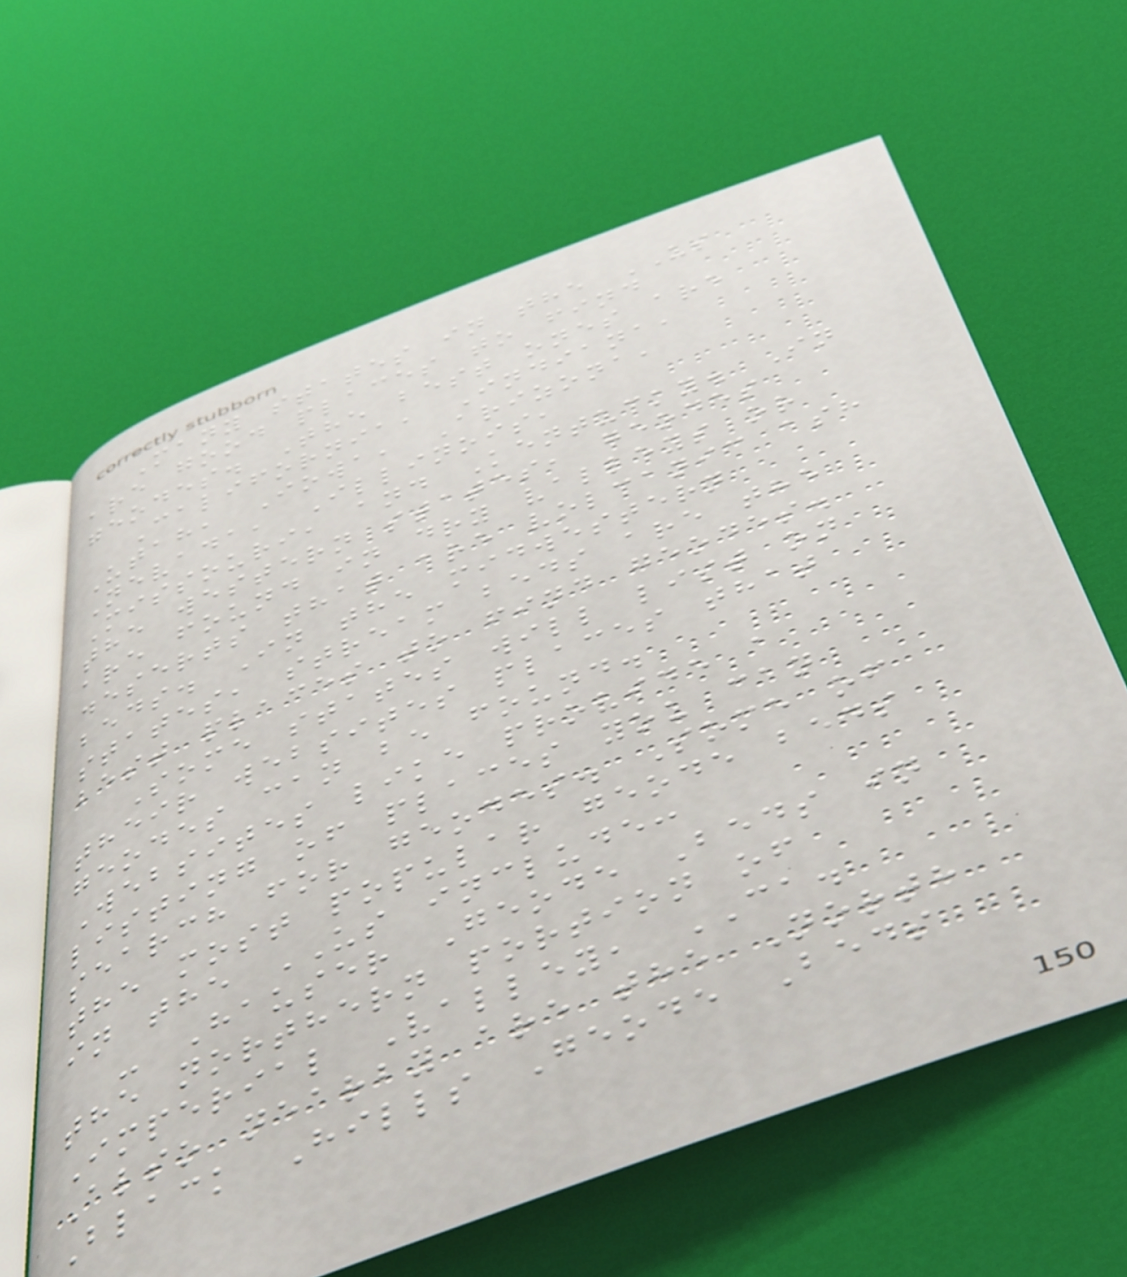Many states in the US
are good places to find
geodes. The best ones are
California, Indiana,
Utah, Iowa, Arizona,
Nevada, Illinois,
Missouri, and Kentucky. In
the western states, geodes
are found in dry valleys or
deserts that are volcanic ash
beds. In the midwestern
states, stream beds are the
best places to find geodes.
Some states will list on
their websites places that
geodes can be found.
Websites like provide a
listing of places you can
search for geodes. Some of
the most popular geode beds
in the US include:
- Hauser Geode Beds in
the northern portion of
Imperial Valley, CA.
Also nearby are the North
Black Hills Geode Beds
